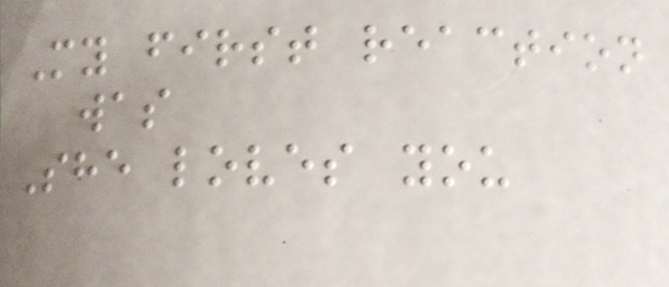My first reaction
was
She loves you
